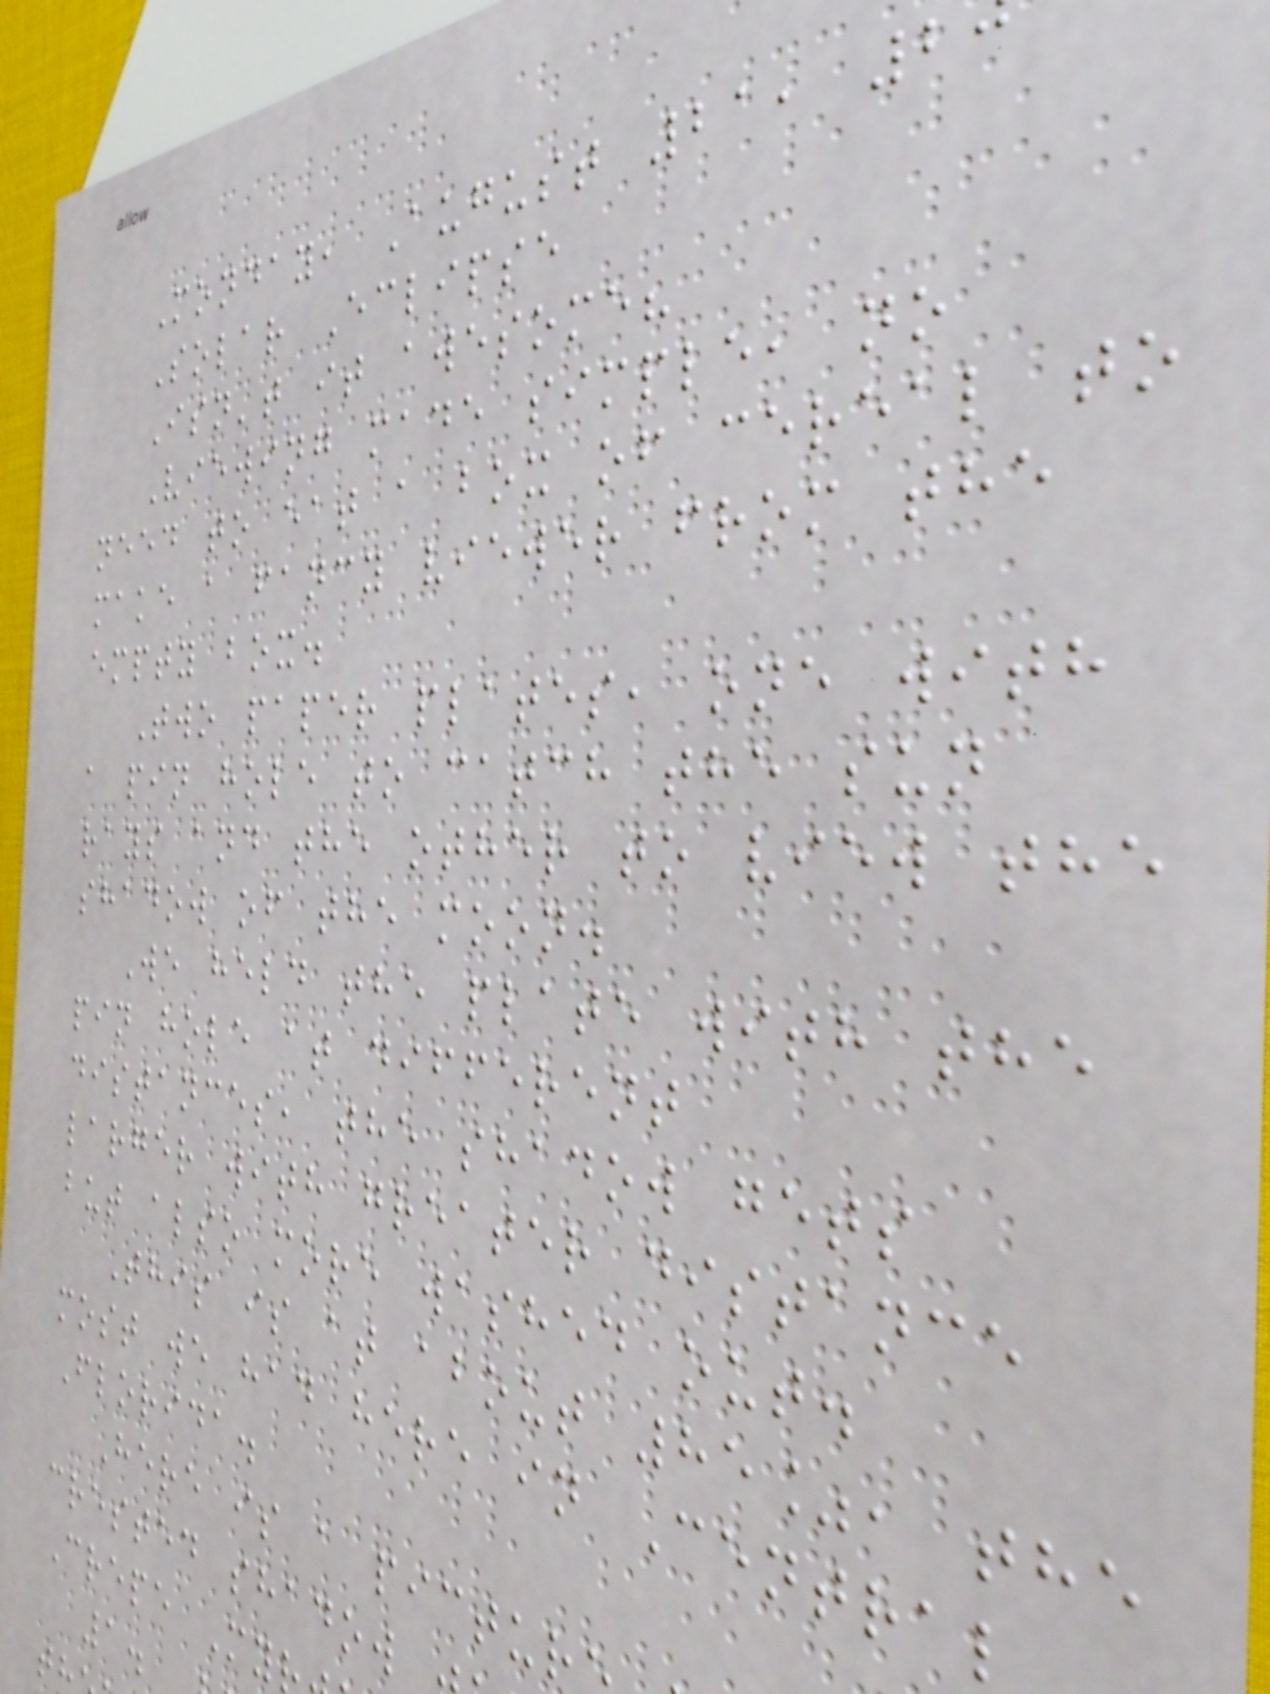Monday, August 21, 2
Solar Eclipse
Isn't it awesome?
Viewing made simple, no
need to eat a box of cereal to
make a fancy viewer from the
empty box.
Two paper plates, one with
a pin hole to catch the sun
rays and the other to view the
shadow of the moon.
We held the plate with the
pin hole at different
distances, the shadow gets
larger with greater distance
but also more washed out.
This is at about 85%, the
most we had here in Central
Florida.
Here is a pictur
crested shadow
Crepe My
